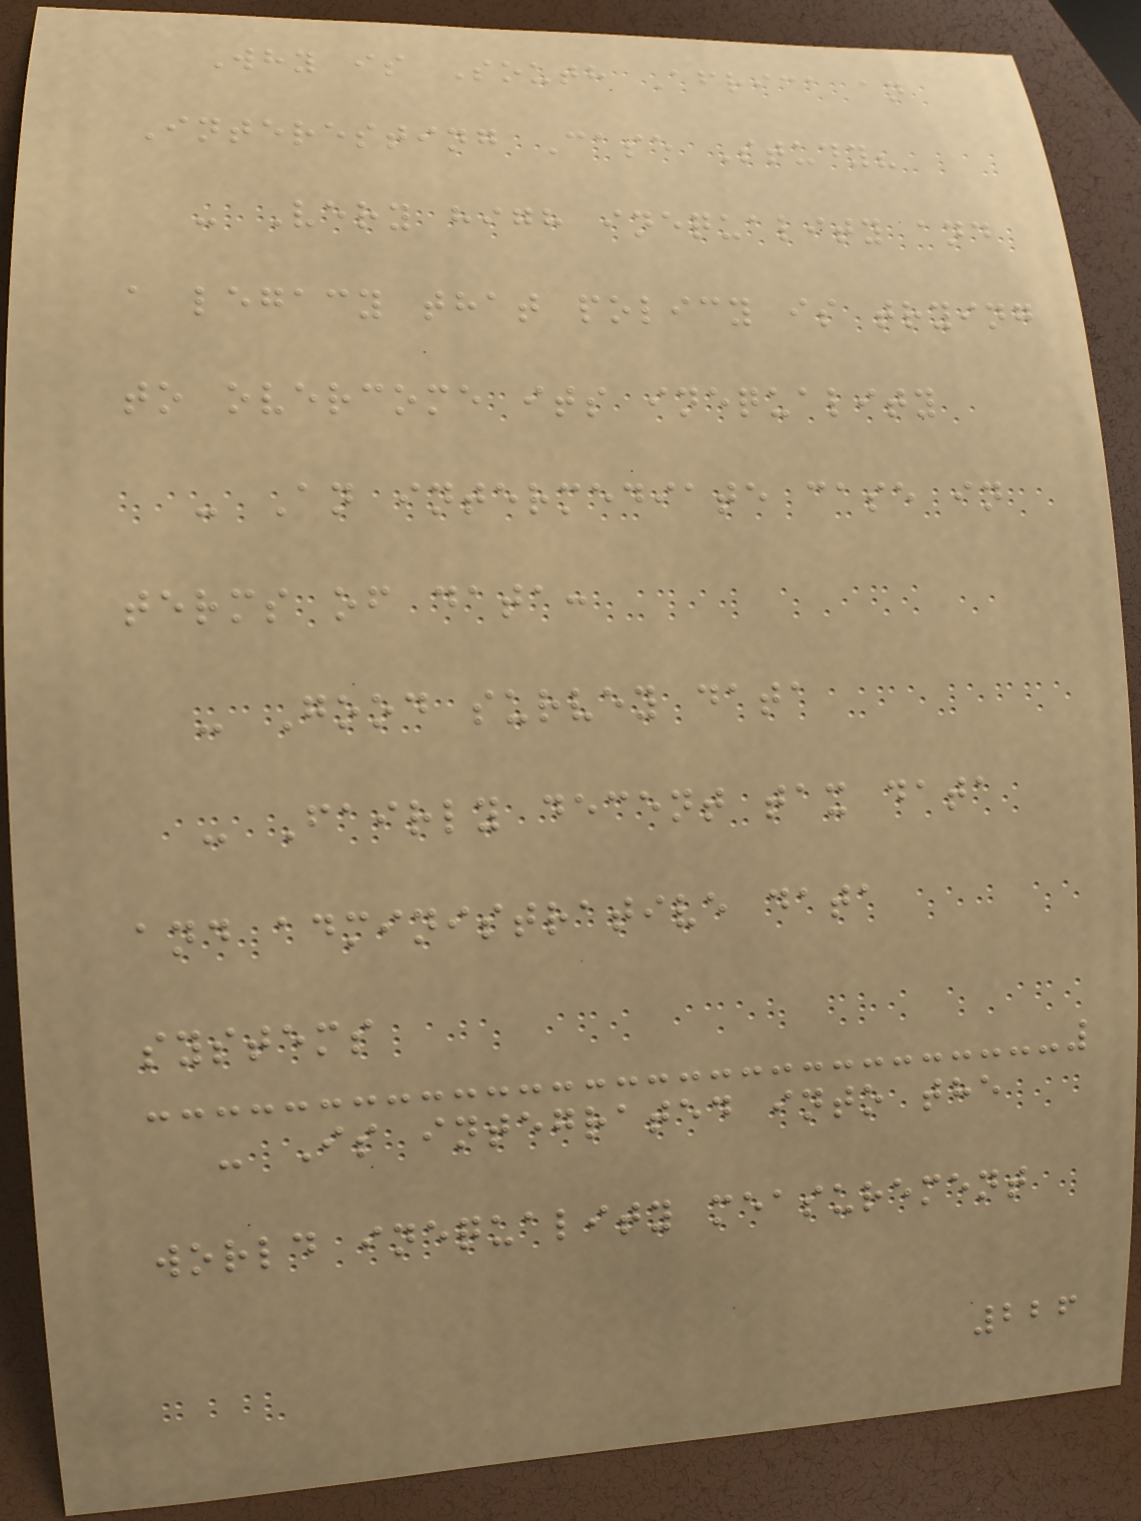Why is South Africa an
Interesting Case Study?
- Very high inequality and
a legacy that policy is trying
to overcome its inequality
- An intermediate case in
terms of data:
- Good survey data
- Fairly decent tax data
and administrative data
systems
- Is integrated into the
world inequality measurement
226
